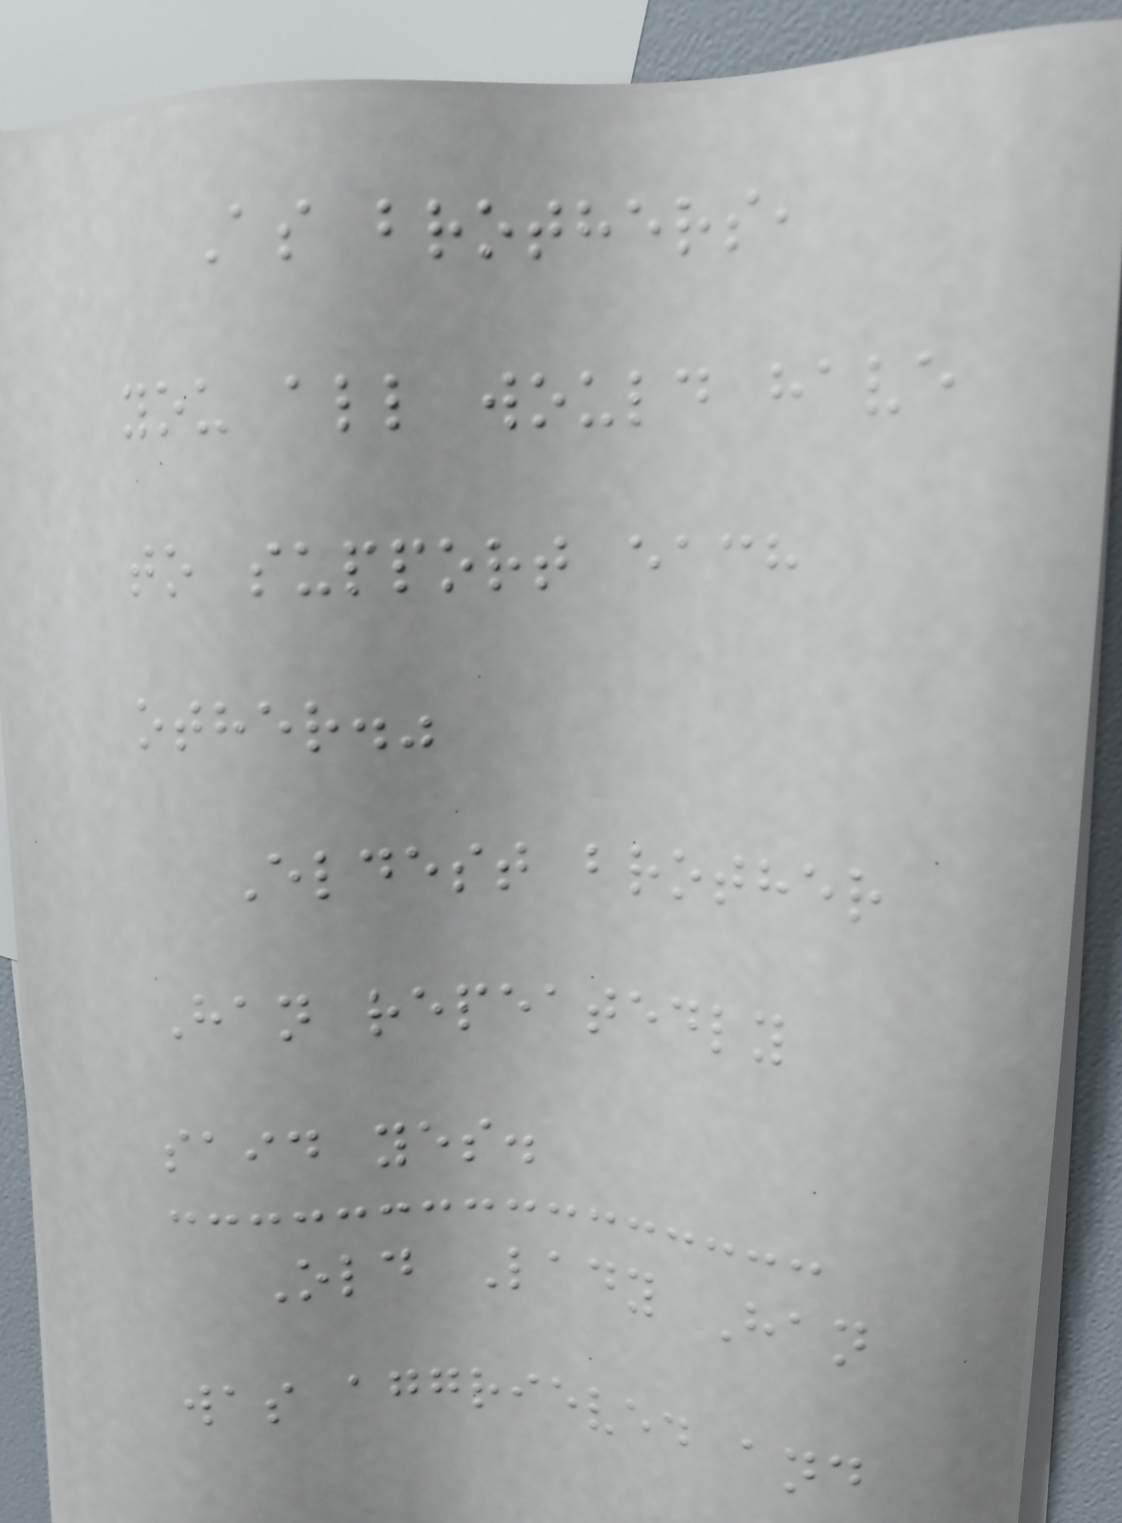As brothers,
you all would have
to support each
other."
Eldest brother
Han repeatedly
said yes.
Old Lady Han
was aggrieved and
